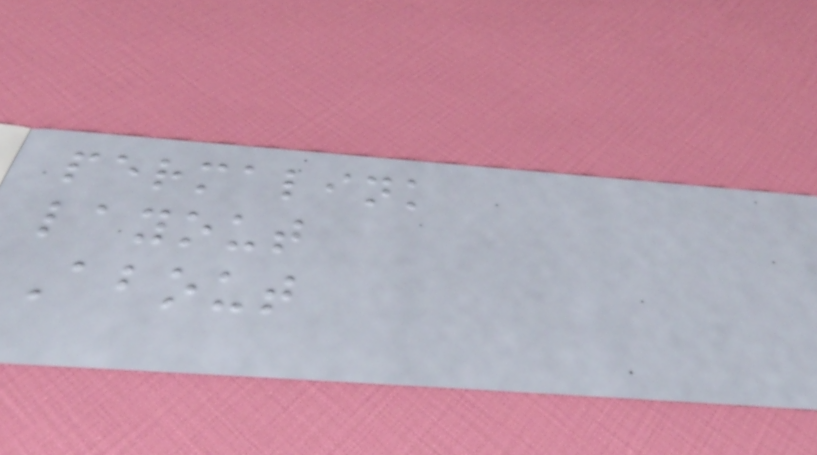permalink
layout
About
